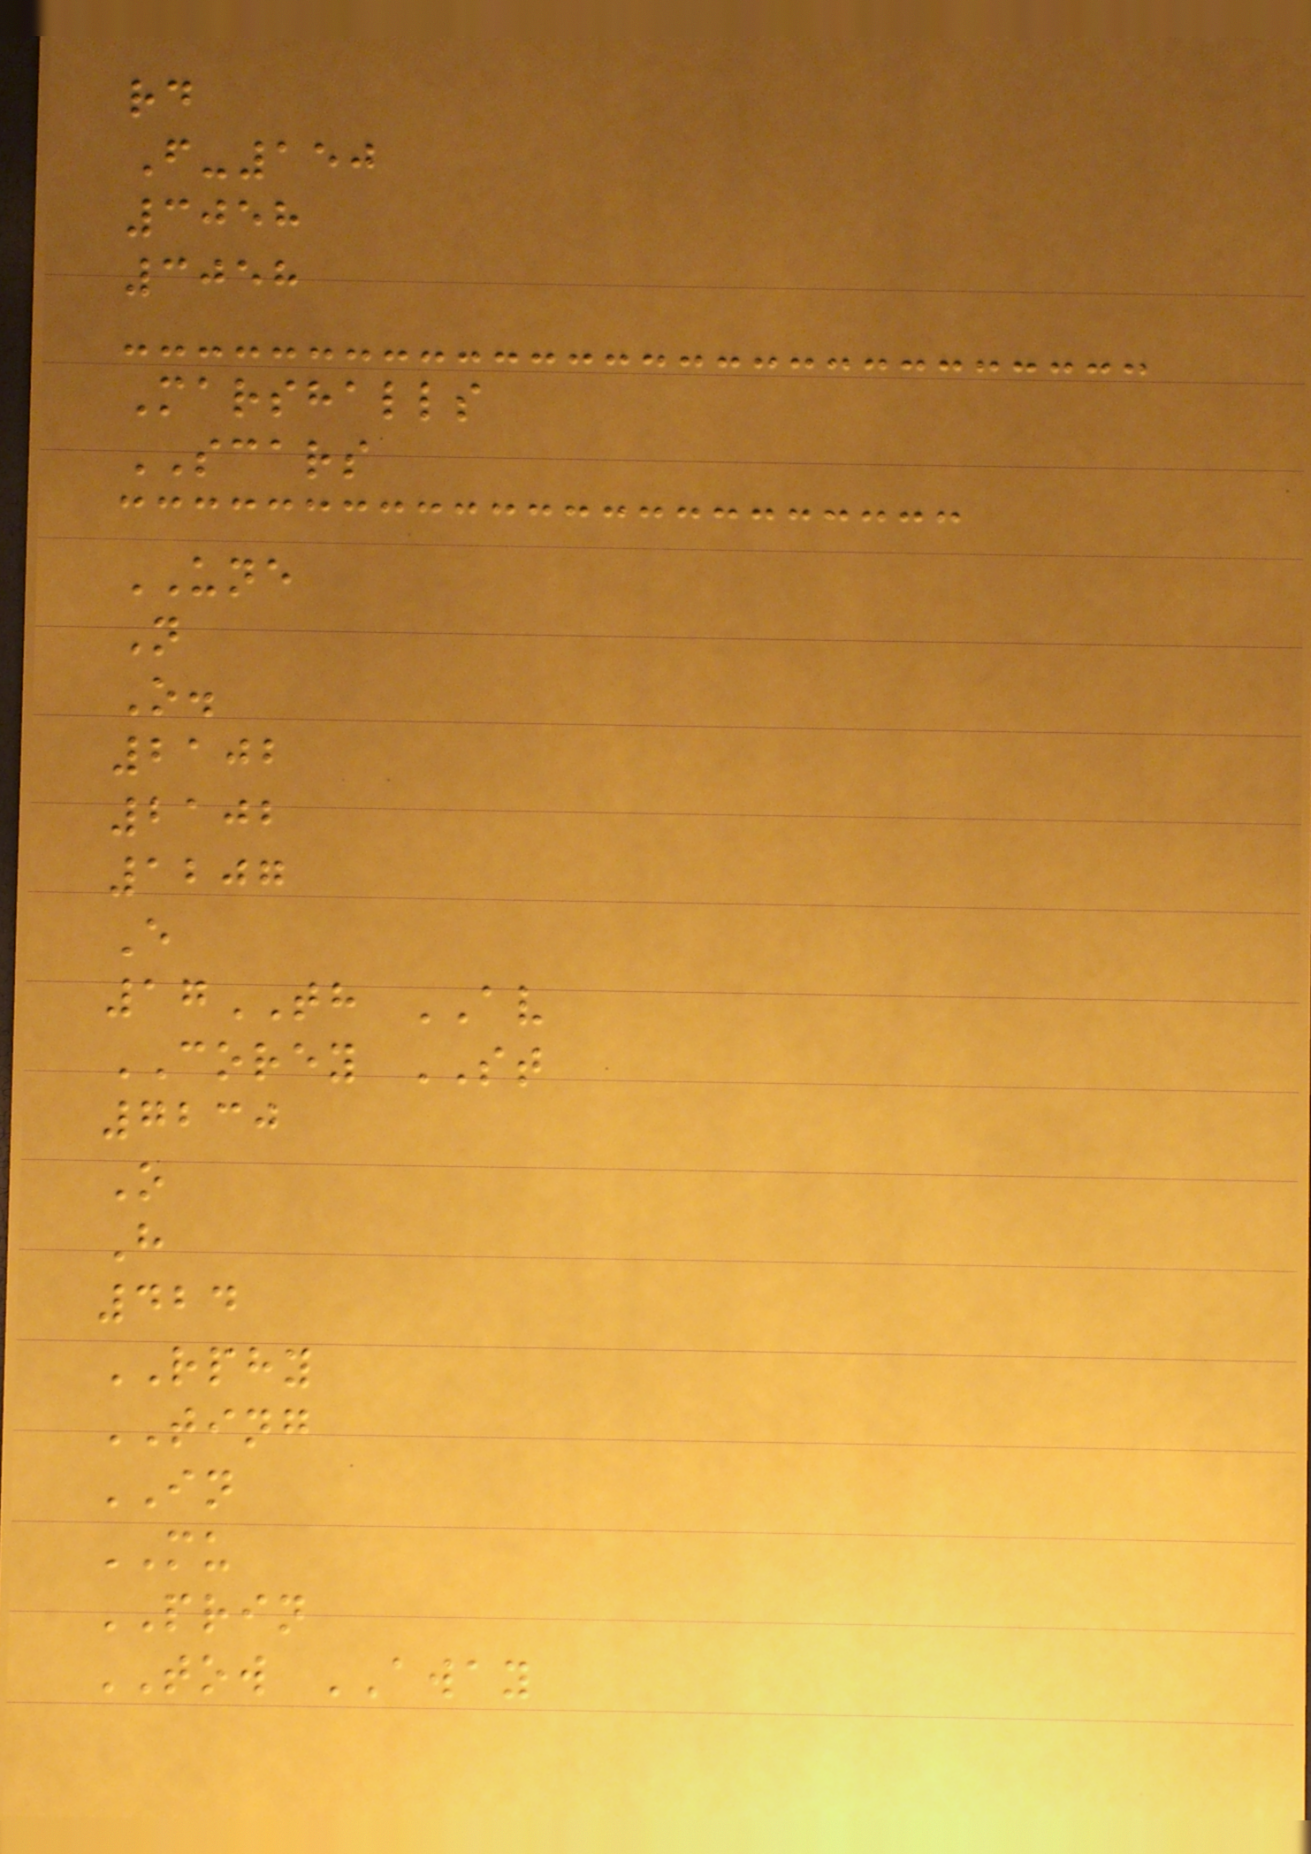rd
F-150
3058
3058
Marshalls
SCARS
UNE
N
O.
2102
2102
1207
E
17TH AV
COREY ST
7230
O
H
424
RPHY
TING
IN
MU
PRIN
TOW AWAY
